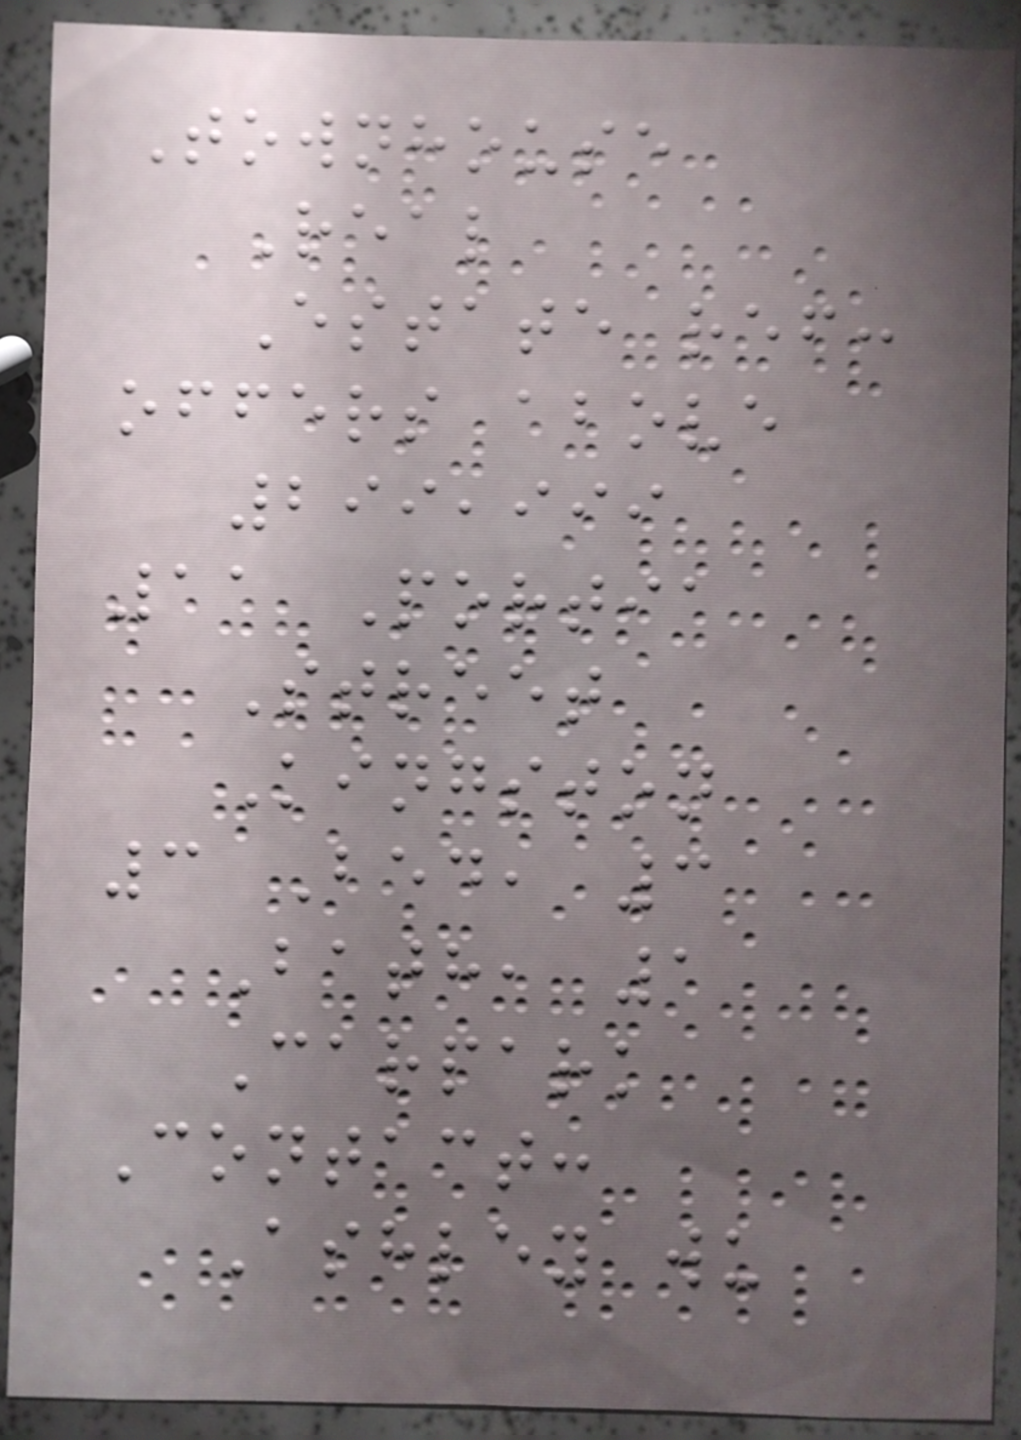Townhouse
Real
Estate ref:
offers above
299,999
11 Portia
Street
Kingston
3 Bed, 3
Bath, 1
Carpark
Contact:
Ashley wu
